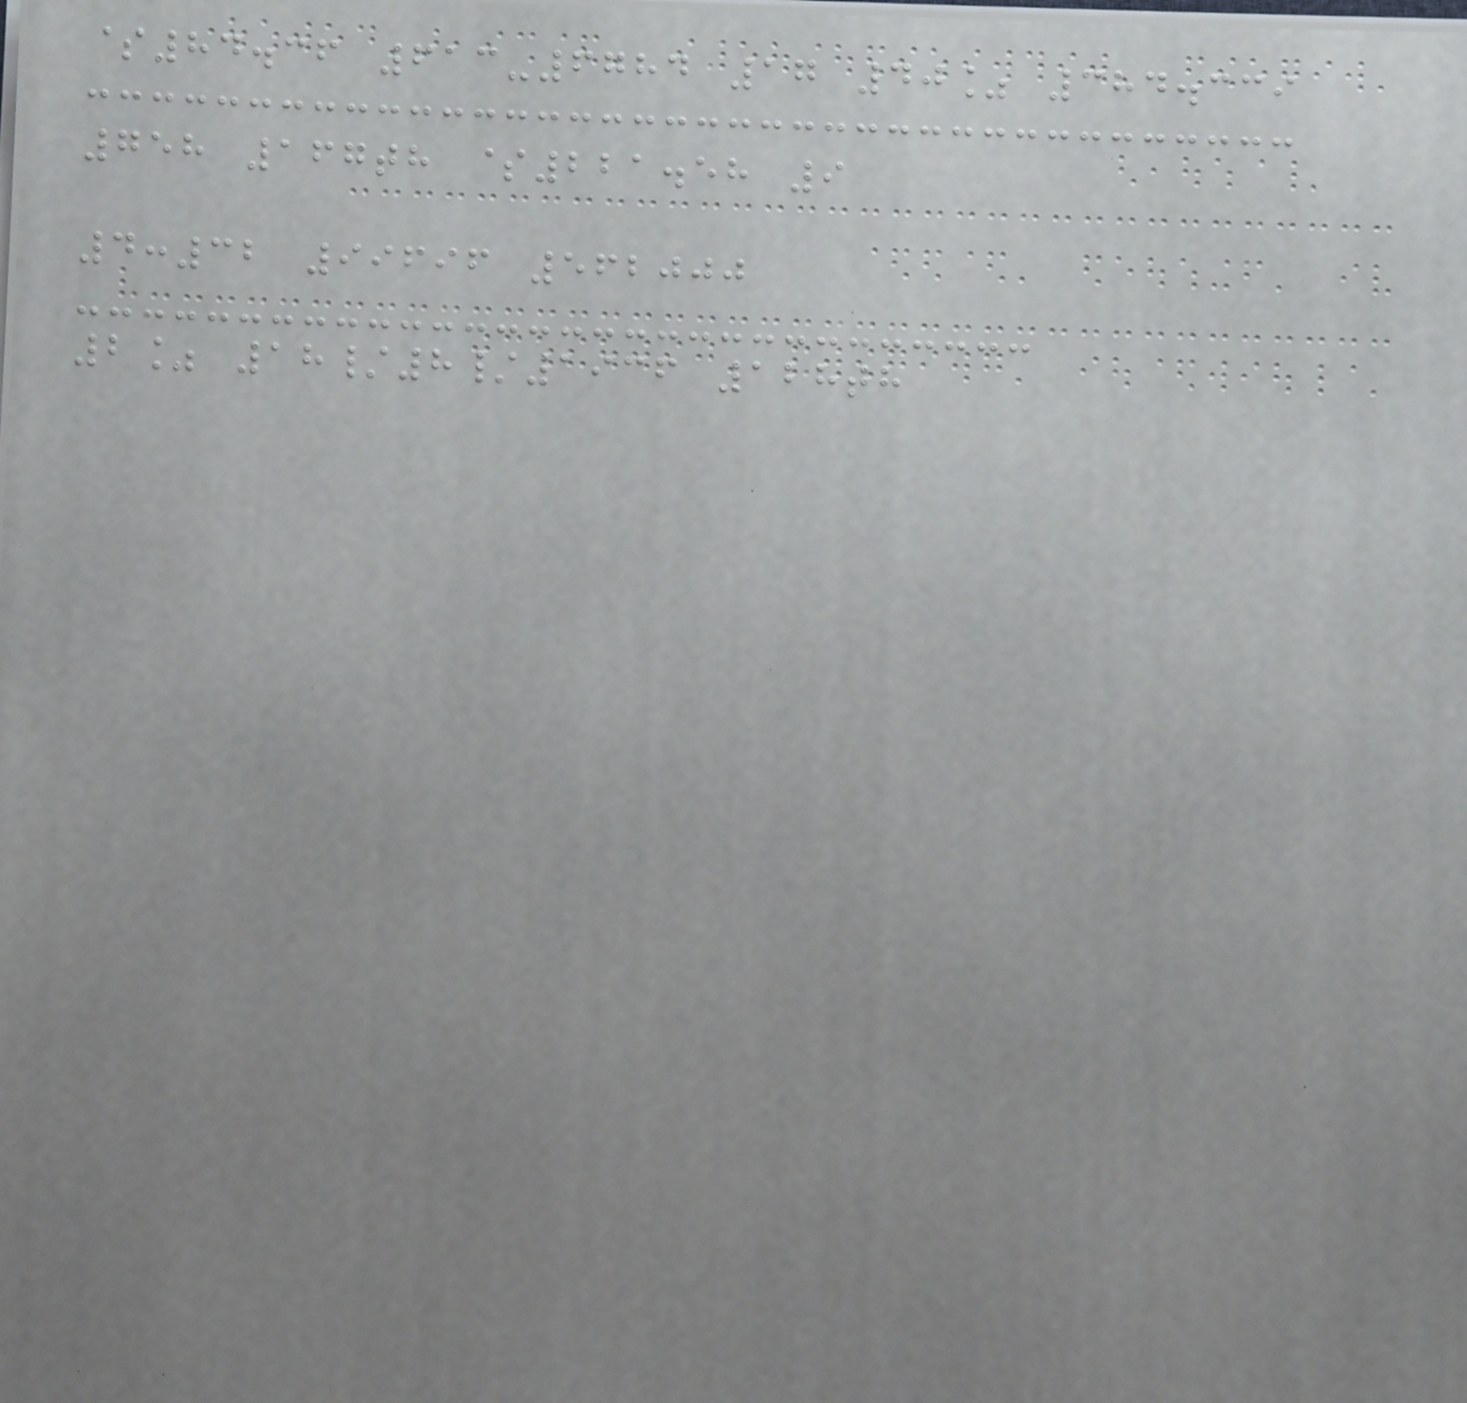$84.36 613-6784 17 40% 384.339
758 167th $221.58 9
4:32 99696 562000
2% 18/8/1936 128th
